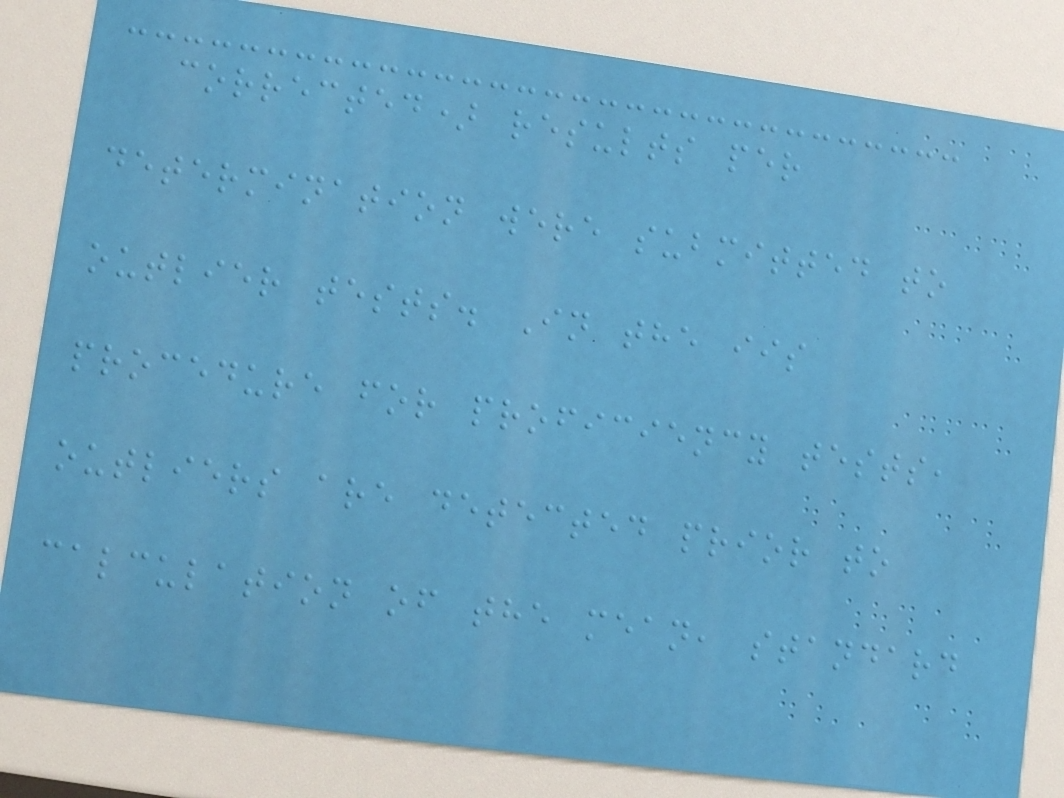corrected) results per
determination were submitted to
outlier tests. In the iis
procedure for proficiency tests,
outliers are detected prior to
calculation of the mean, standard
